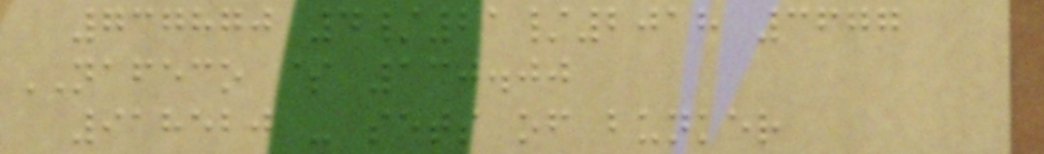737870 4/21/2018 3677
NAFECO $ 130.00
918520 - sets of bunker
